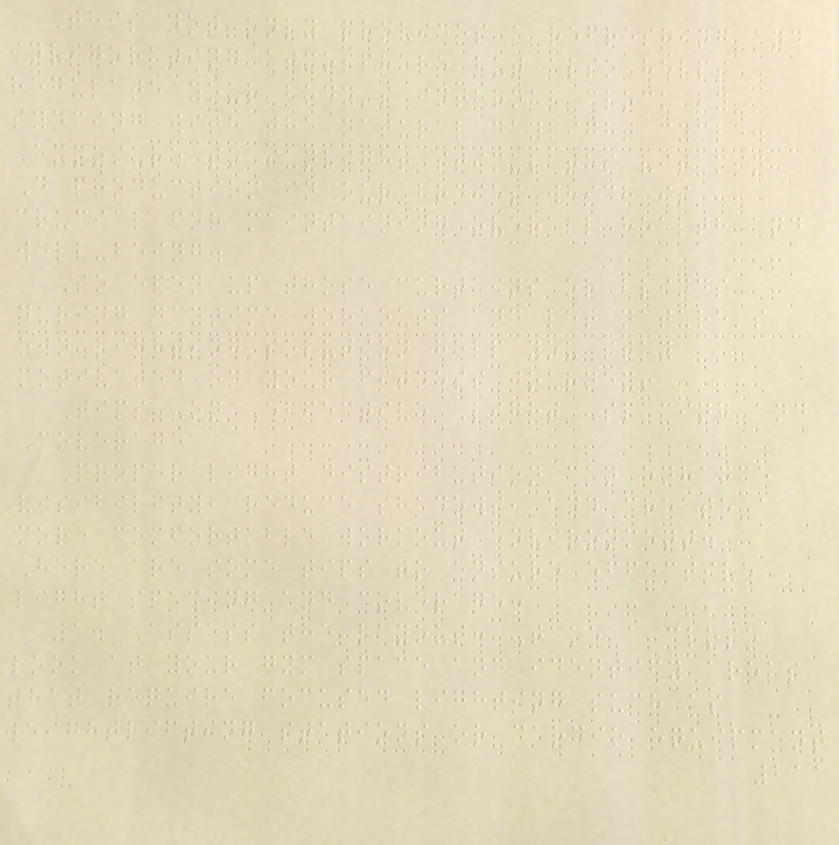This not only provides a refreshing and
invigorating atmosphere but also helps
regulate your body's internal clock by
syncing with the natural daylight cycle.
Exposure to sunlight stimulates vitamin
D production in our bodies which is
crucial for maintaining overall health and
well-being.
So open up those curtains or blinds
during daytime workouts and let nature's
own lighting solution help you stay
motivated on your fitness journey!
Tips On Effective Light Spacing and
Coverage
Proper light distribution can enhance
visibility, reduce shadows, and create a
more comfortable workout environment.
Here are some tips to ensure effective
light spacing and coverage:
1. Assess the layout: Take a close
look at your gym space and identify areas
that require focused lighting such as
weightlifting stations or cardio equipment
211
